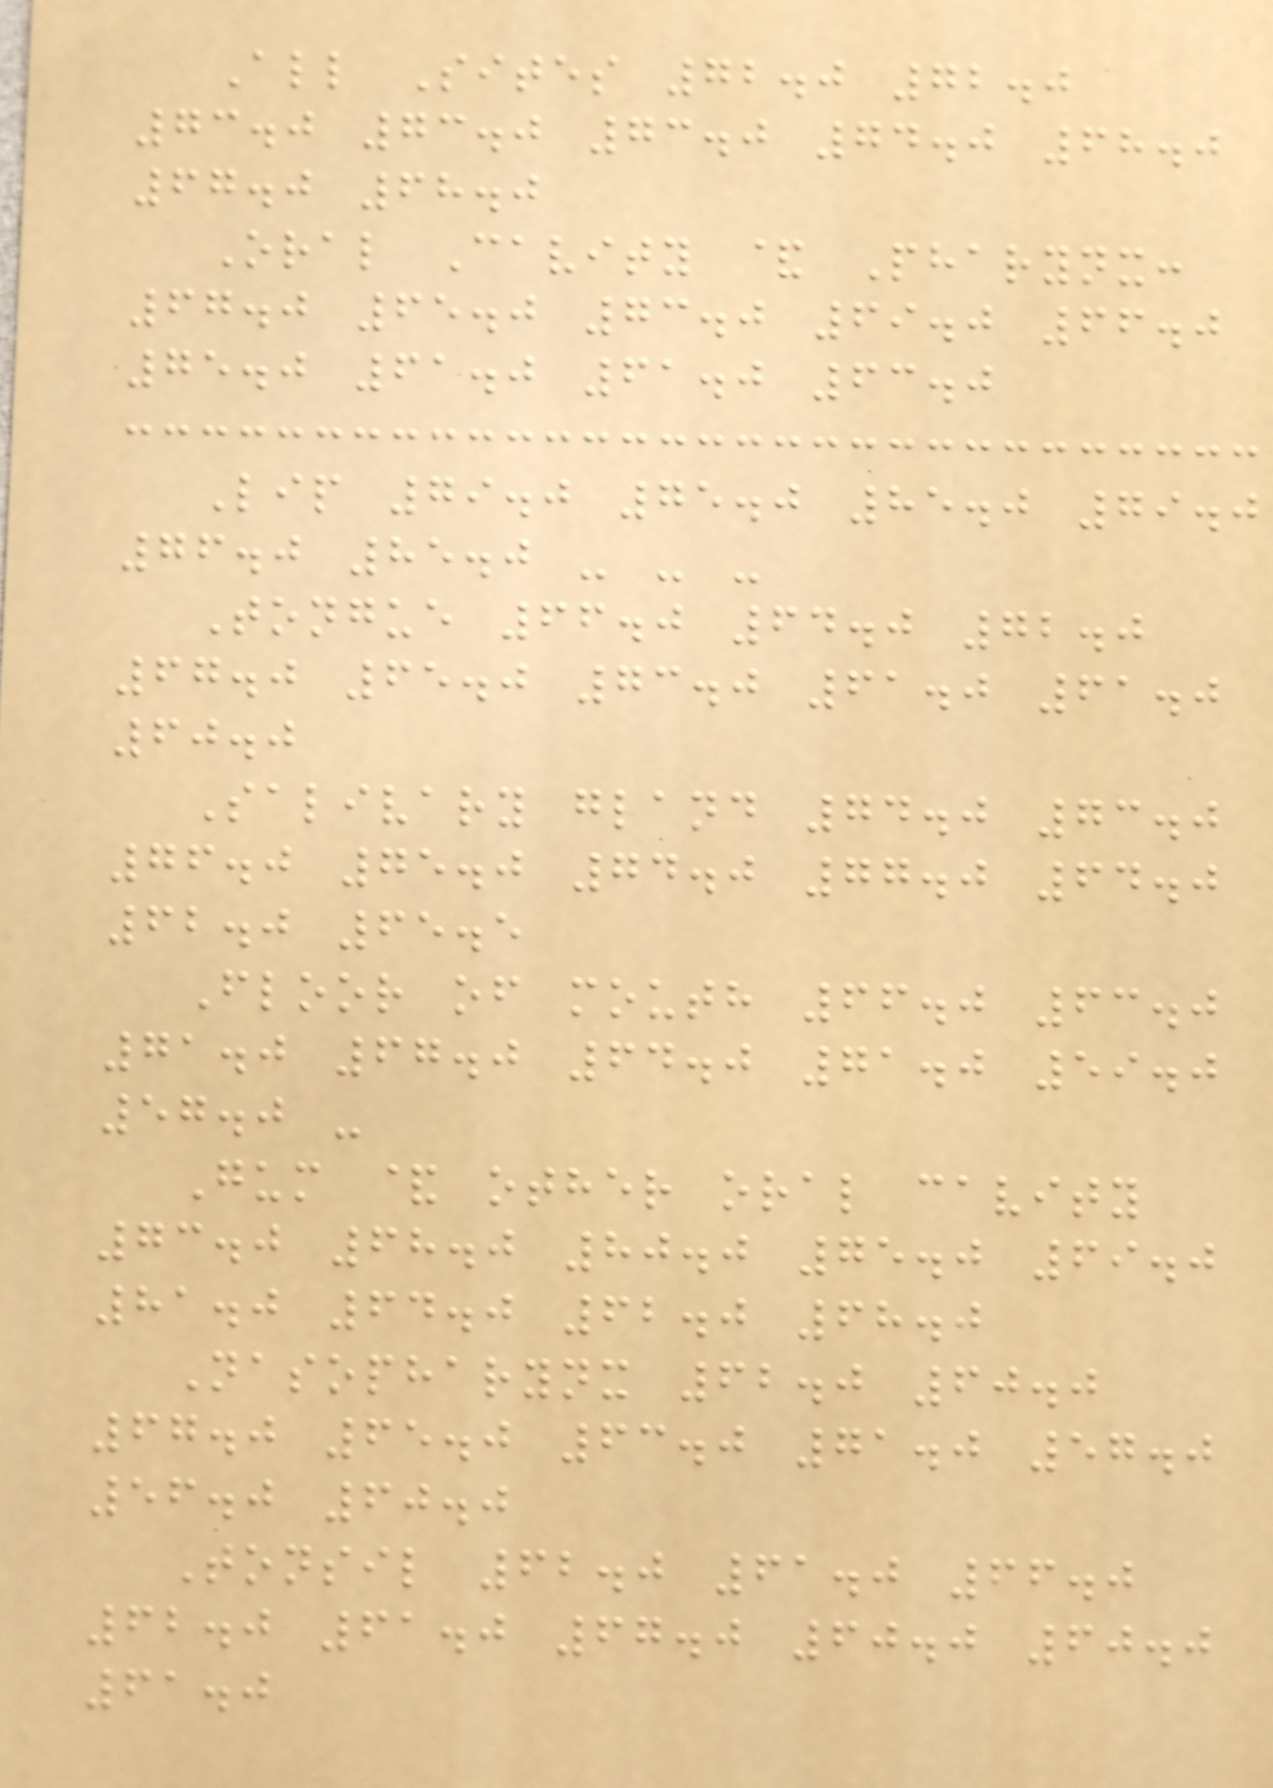All Sites 72.0 72.0
73.0 73.0 73.0 74.0 68.0
67.0 68.0
Oral Cavity & Pharynx:
67.0 65.0 73.0 69.0 66.0
75.0 61.0 61.0 63.0
Lip 79.0 75.0 85.0 79.0
76.0 85.0 - - -
Tongue 66.0 64.0 72.0
67.0 65.0 73.0 61.0 61.0
60.0
Salivary gland 74.0 73.0
76.0 75.0 74.0 77.0 64.0
62.0 65.5
Floor of mouth 66.0 63.0
71.0 67.0 64.0 71.0 59.0
57.0 -
Gum & other oral cavity
73.0 68.0 80.0 75.0 69.0
81.0 64.0 62.0 68.0
Nasopharynx 62.0 60.0
67.0 65.0 63.0 71.0 57.0
56.0 60.0
Tonsil 62.0 61.0 66.0
62.0 61.0 67.0 60.0 60.0
61.0
